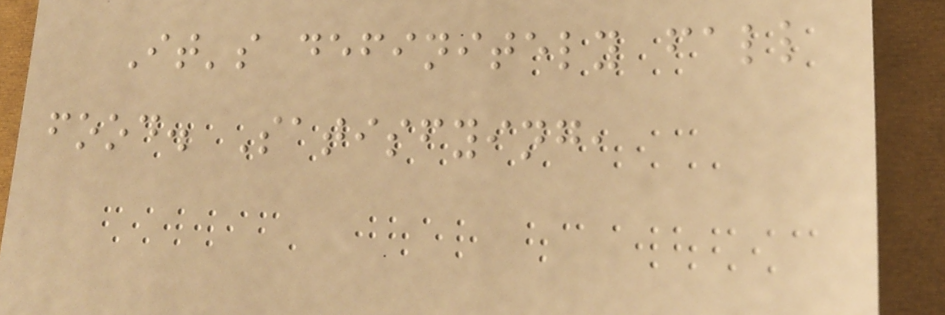It's definitely fall
food. Satisfying,
